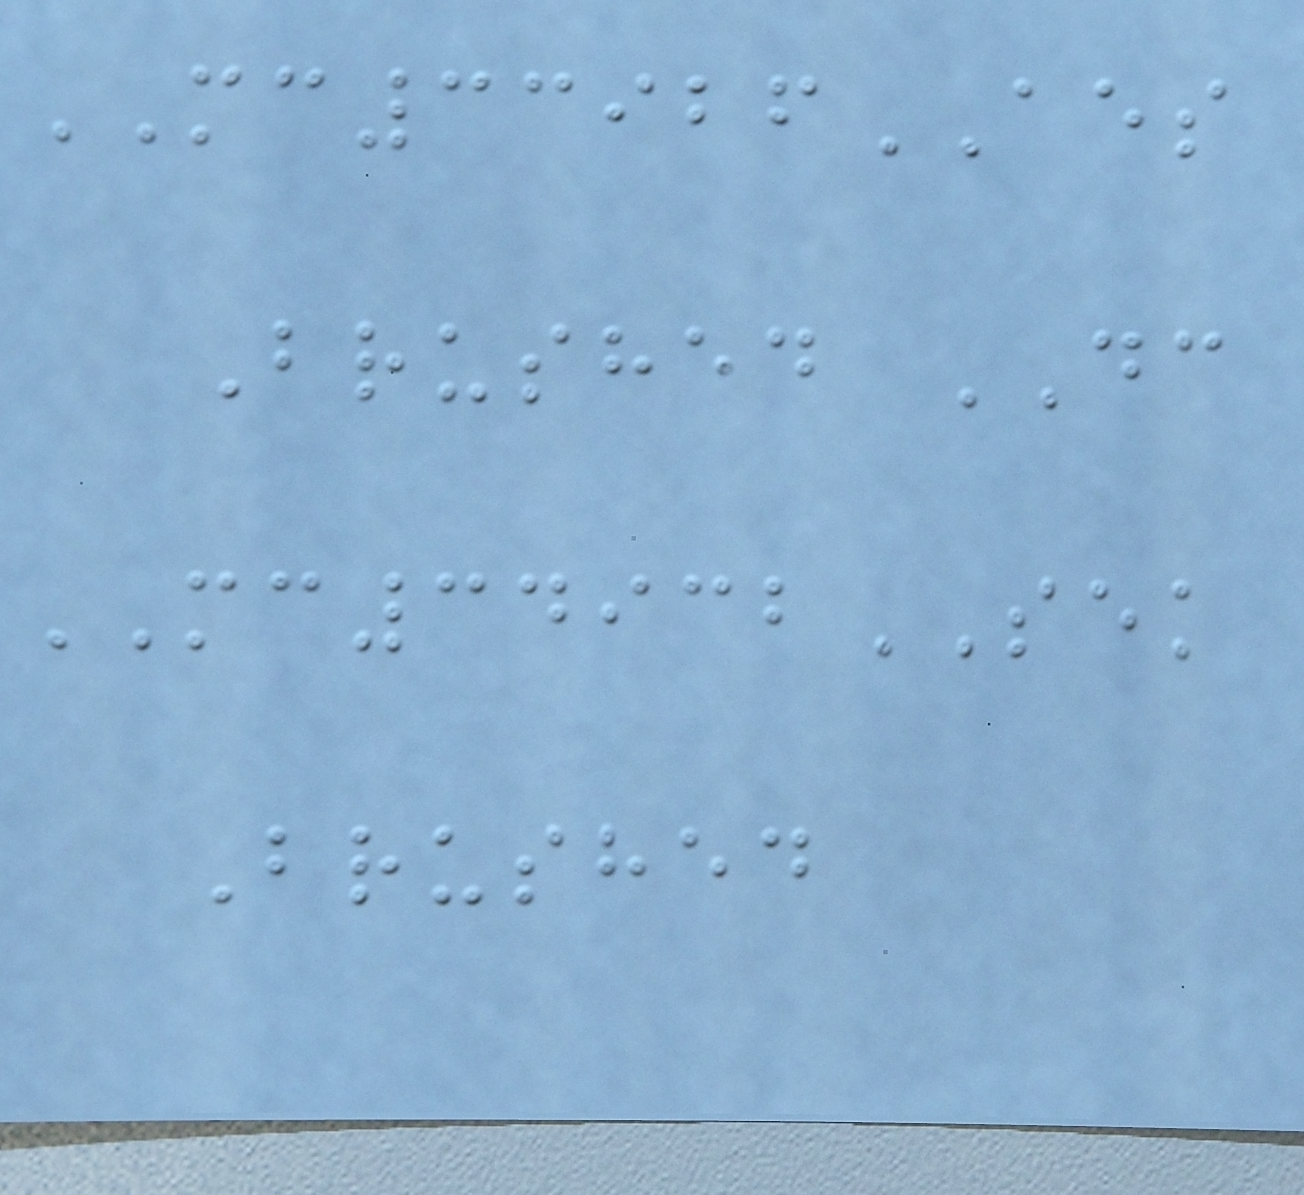MC33926AES
Brushed DC
MC34932SEK
Brushed
